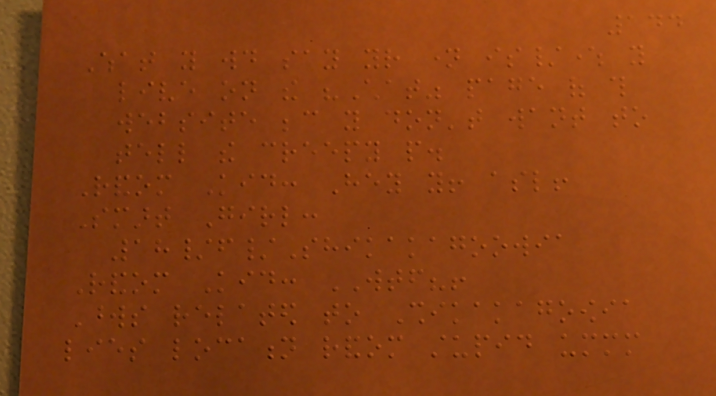144
What you would say your name is/where you
live on the "Chat" page of this
website because you don't want to
tell the creepy people.
Random Kid: Hey you! asl!
Smart Girl:
18/f/Shikakagoowia
Random Kid: WTF?!
Words related to Shikakagoowia
lies location random stupid ummm
